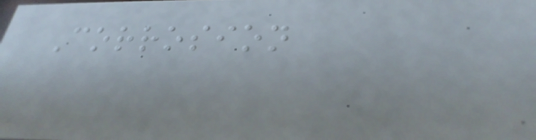Corrosion
